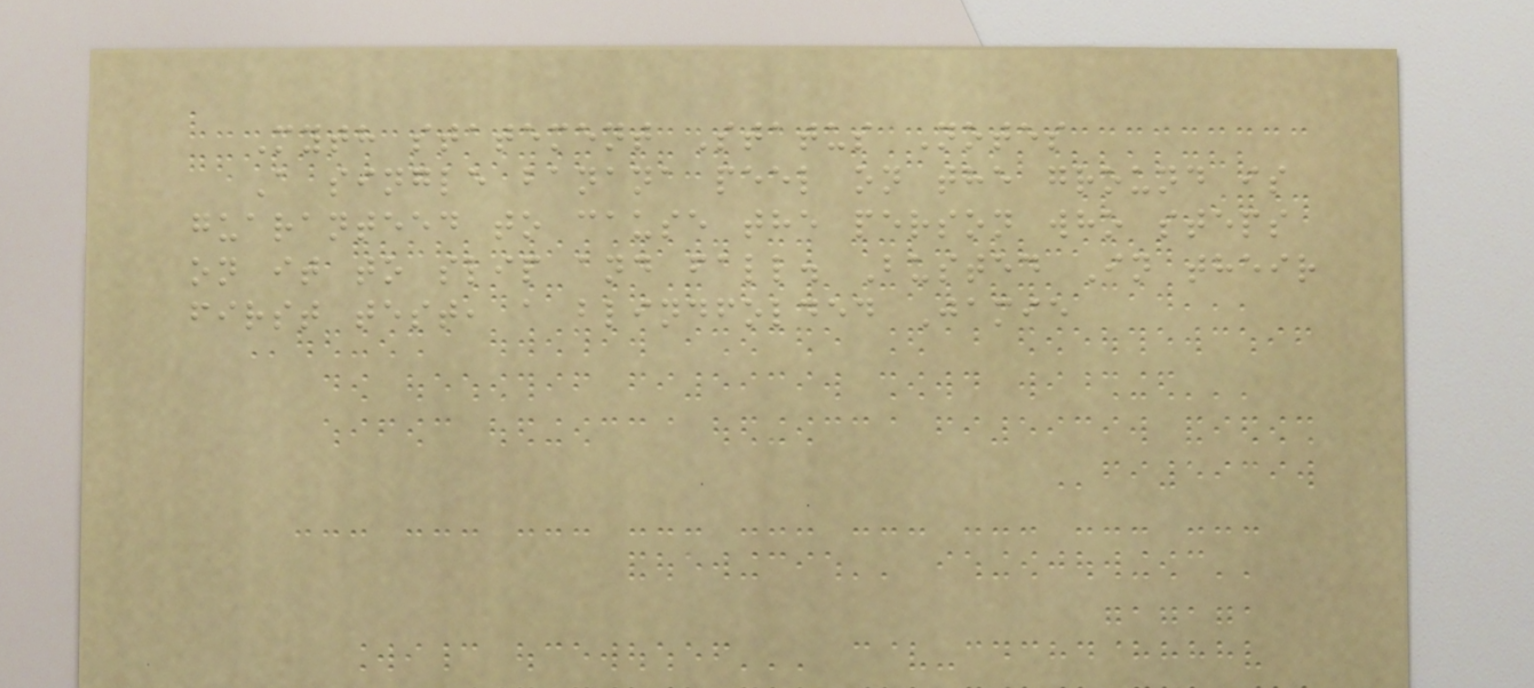Myth statement Status Notes
A single banana peel on the ground is
guaranteed to cause the person who steps
on it to slip and fall. Busted In their
first test, a blindfolded Jamie
